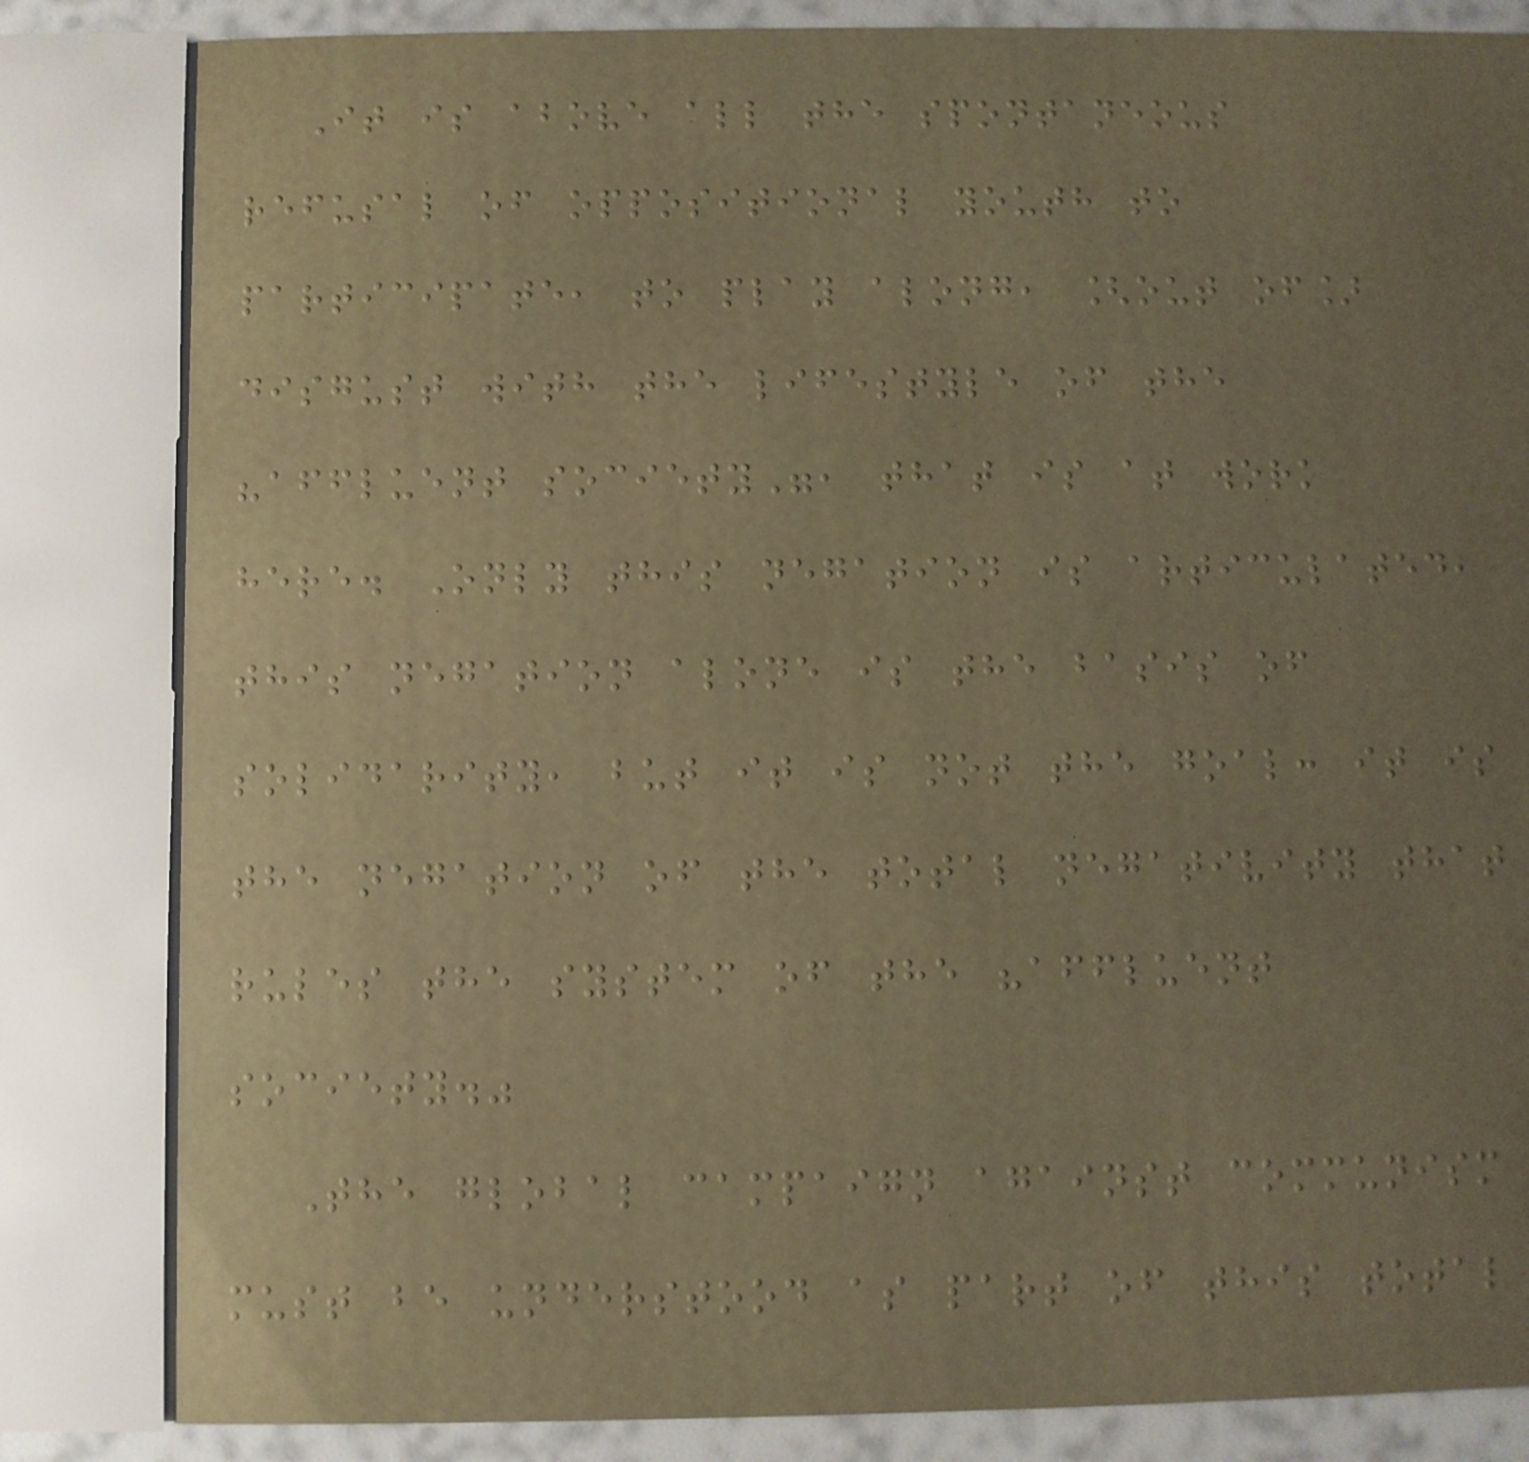It is above all the spontaneous
refusal of oppositional youth to
participate, to play along, [out of]
disgust with the lifestyle of the
"affluent society", that is at work
here. Only this negation is articulated,
this negation alone is the basis of
solidarity, but it is not the goal: it is
the negation of the total negativity that
rules the system of the "affluent
society."
The global campaign against communism
must be understood as part of this total
